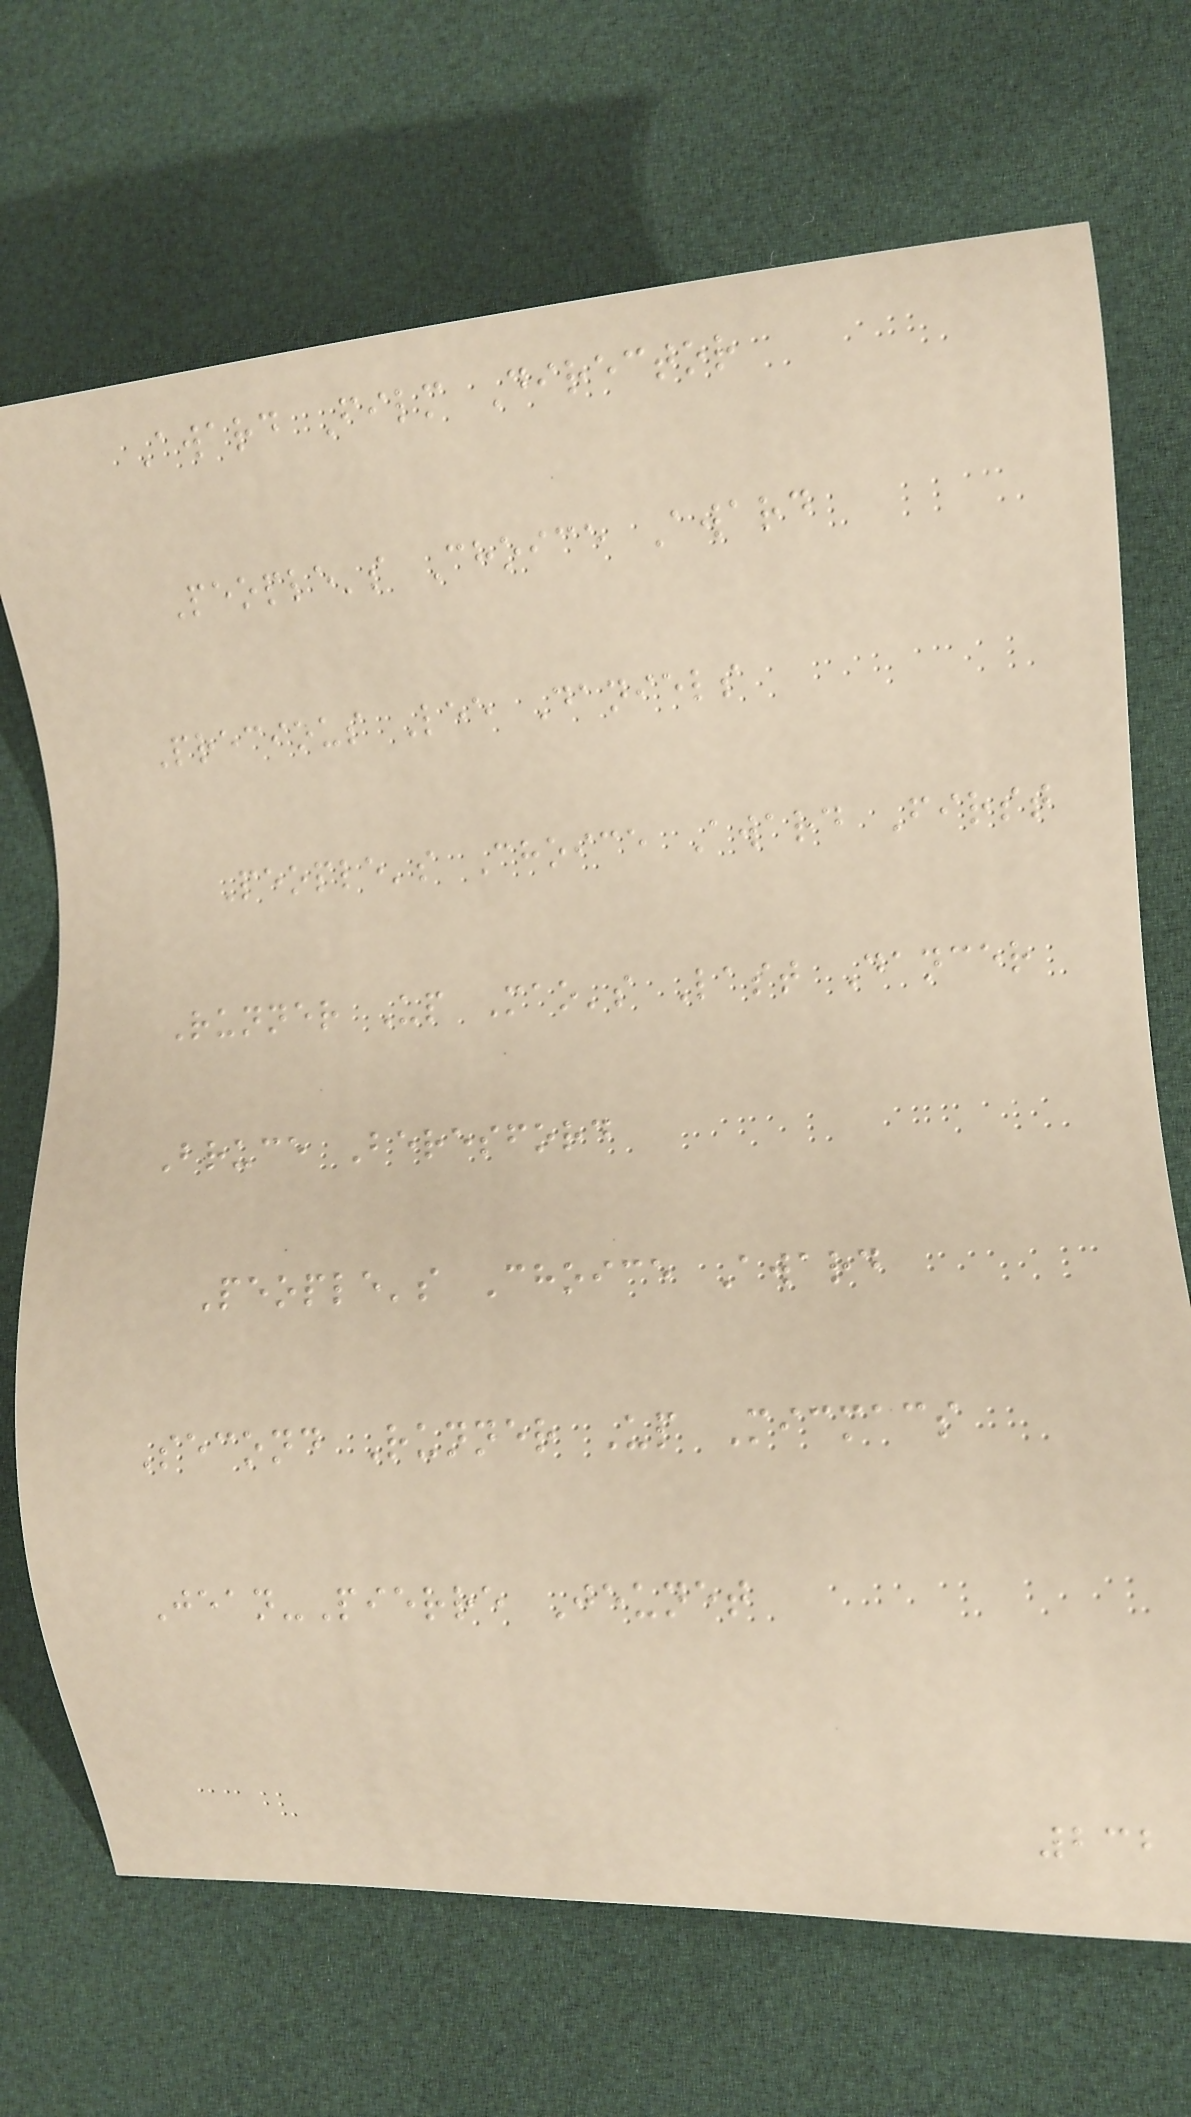Award Film Director
People's Choice Award
Precious Lee Daniels
People's Choice Award First
Runner Up Mao's Last Dancer
Bruce Beresford
People's Choice Award
Second Runner Up Micmacs
Jean-Pierre Jeunet
232
